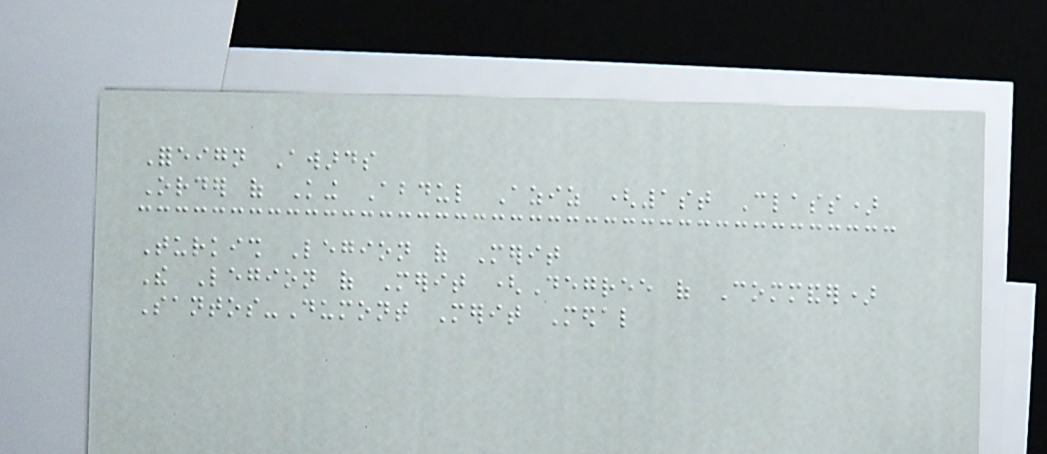Foreign Awards
Order of King Abdul Aziz (1st Class)
Turkish Legion of Merit
The Legion of Merit (Degree of Commander)
Santos-Dumont Merit Medal
